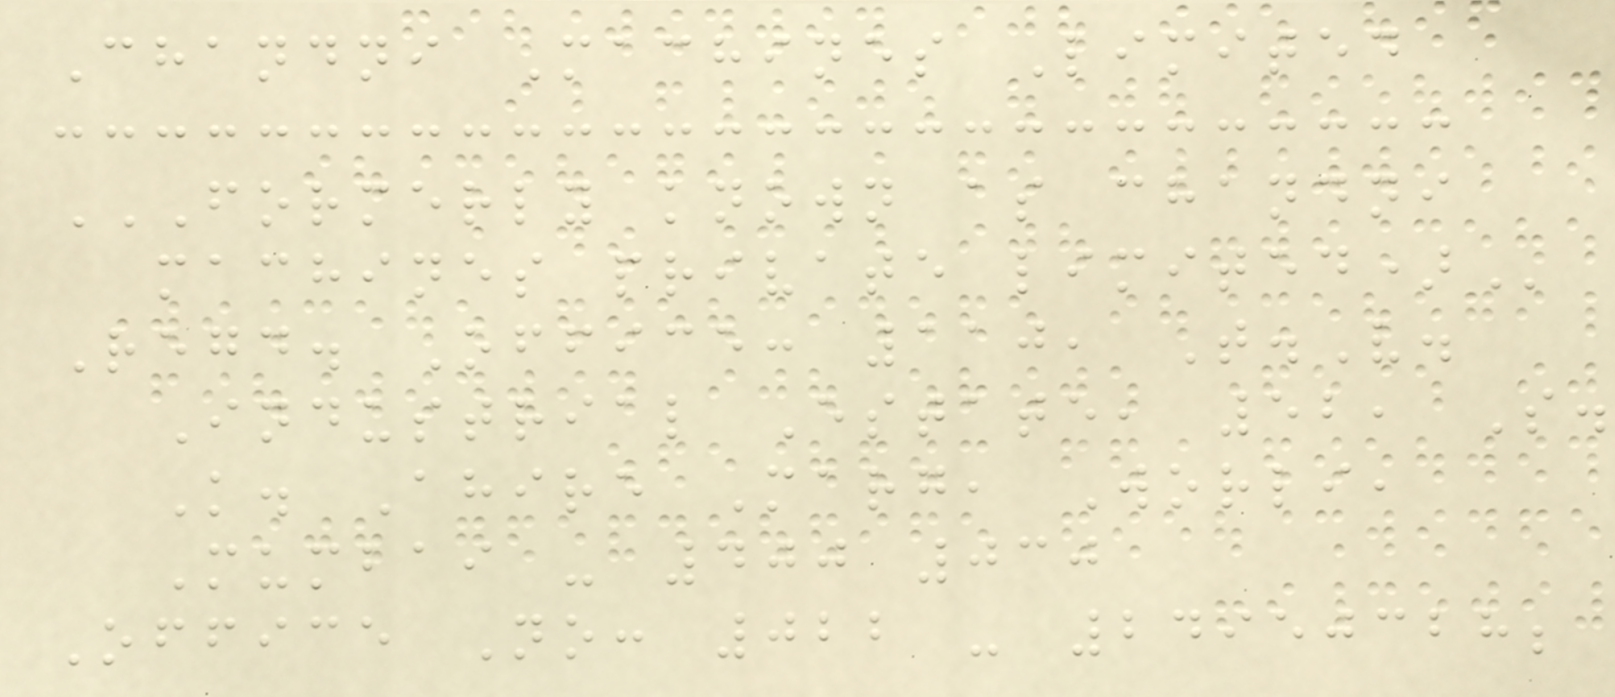Chandni Machines Limited
FORMERLY KNOWN AS CHANDNI
MACHINES PRIVATE LIMITED)
Regd. Office: 110, T.V.
Industrial Estate, 52, S.
K. Ahire Marg, Worli,
Mumbai - 400 030
Office No: 022 - 24950328;
